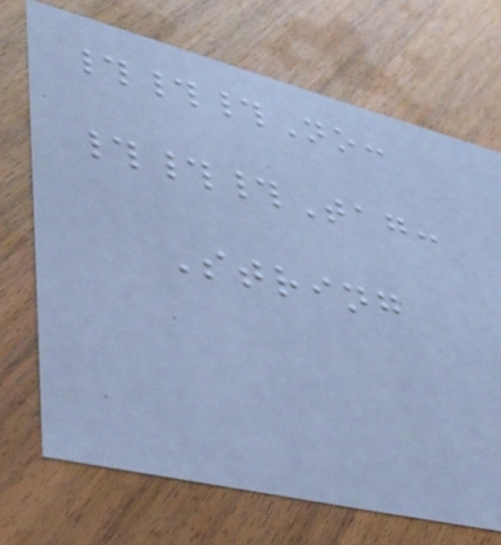###No:
###Tag:
String
